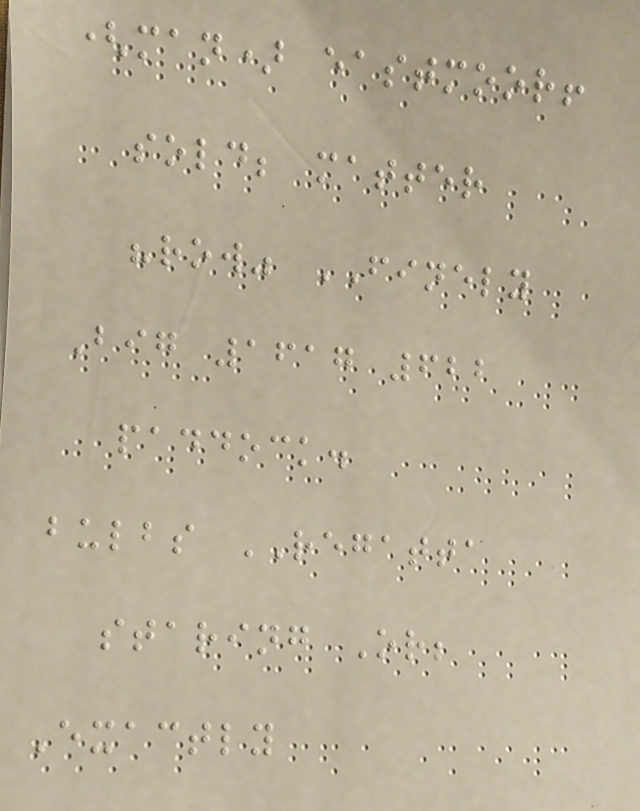(man) eastmoor!
sold; matter
"row" FINELY
Big 1617 622
paddock.
bulbs REGATTA
staring Or;
Exactly
